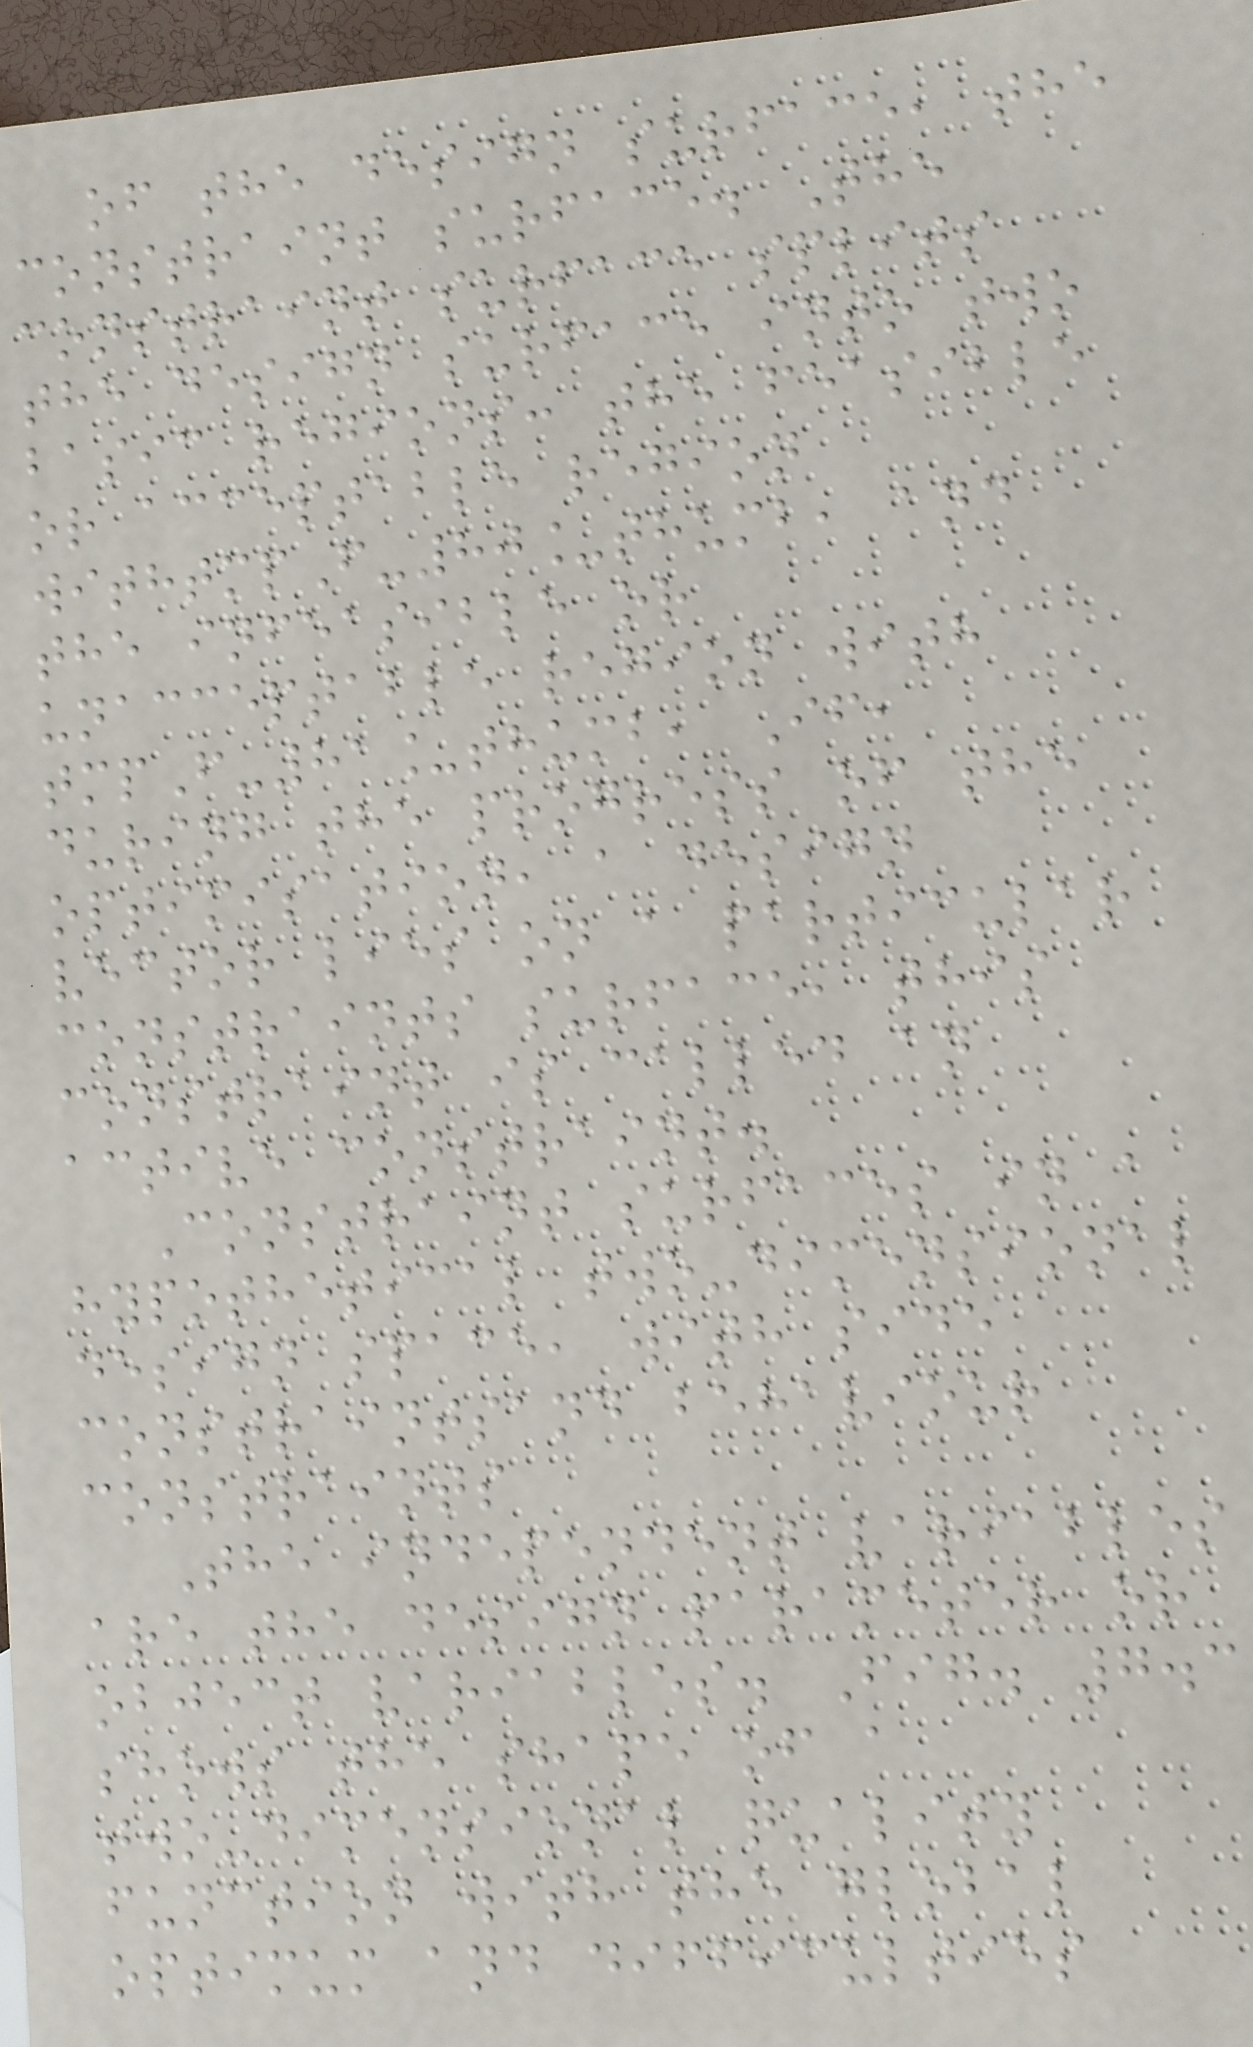of the design surface, the
constraint surface. The
constraint surface splits
the design surface into two
basic regions: the feasible
or acceptable region
withtmpF-80_thumb, and
the infeasible or
unacceptable region with
tmpF-81_thumb, If,
during the progress of the
optimisation, a design
vector lies on a particular
constraints surface, this
constraint is called an
active constraint.
Constraint surfaces in a
hypothetical two-dimensional
design space, with side
constraintsand behaviour
constraints
The independent variables
are the design parameter or
object variables. Fig. 7.3
shows the shape of a
two-dimensional quality
function with the global
optimum and difficulties
